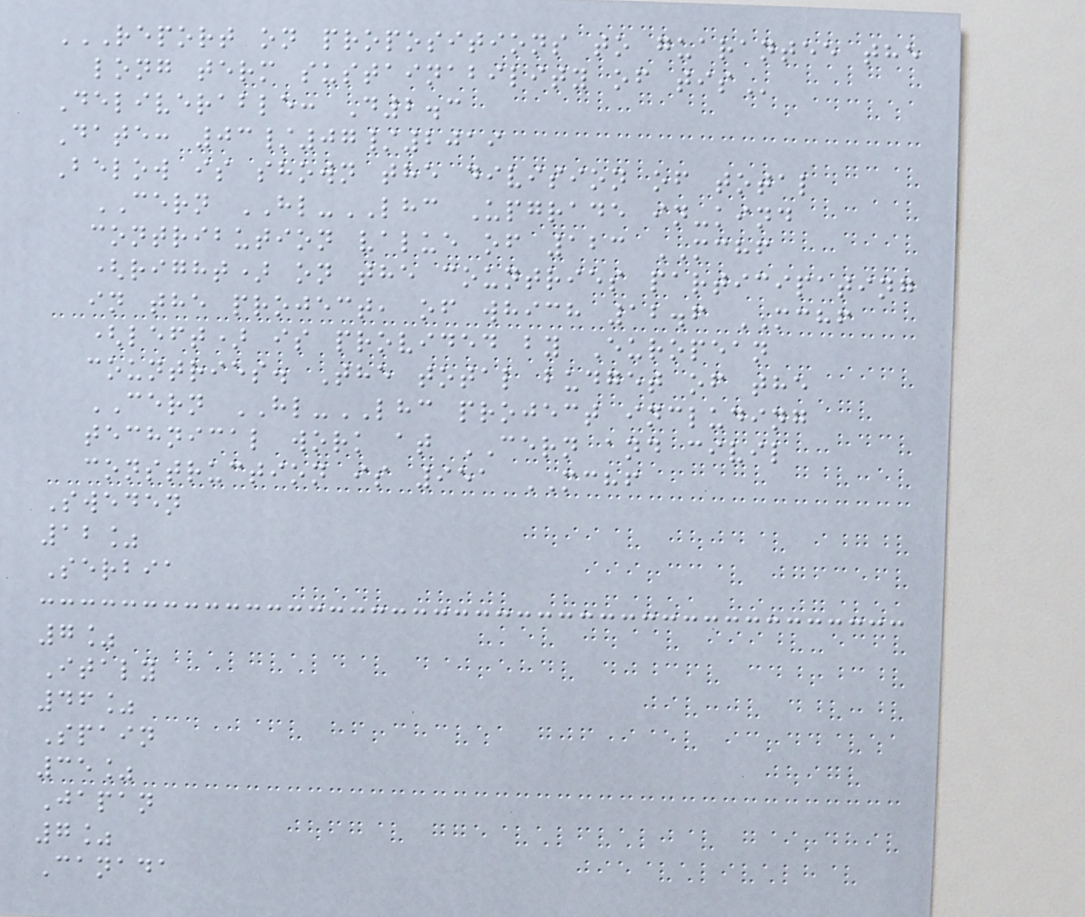REPORT ON PROPOSITIONS TO GUARANTEE THE
LONG TERM SUSTAINABILITY OF TIS
Deliverable: D2.3
Date: 03/07/2019
Below is shown the division of total
CERN HL-LHC Upgrade in-kind
contribution value of 123 MCHF
(right) on the countries participating
in the project, of which 12.6 MCHF
(left) is provided by European
countries. The total budget of the
CERN HL-LHC project including
technical work at CERN and civil
construction is 951 MCHF
Sweden
12%
Serbia
7%
Italy
46%
Spain
35%
Japan
7%
Canada
